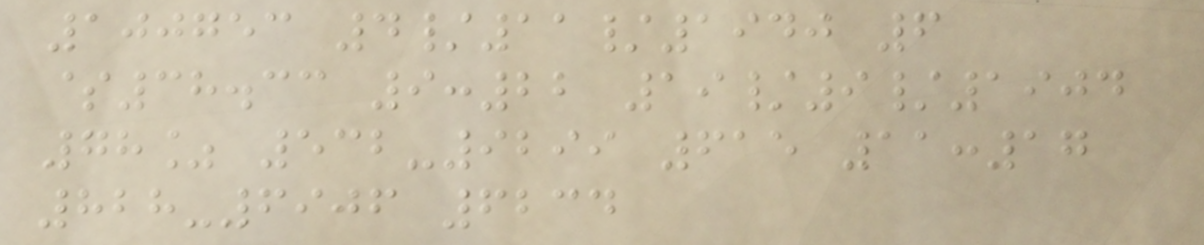100753 4/11/1940 6
$38.33 9:22 19/9/1904
78% 532-9299 615 11:17
828-6906 6234
